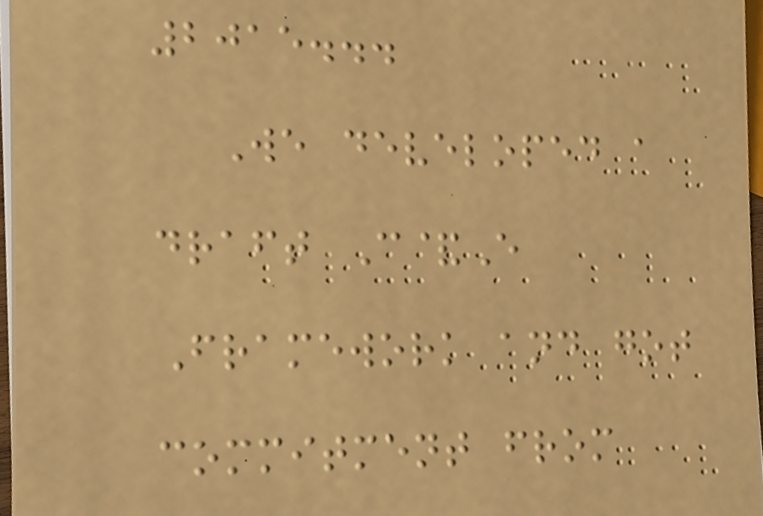2015...
We developed a
draft C&E
Framework and got
commitment from
